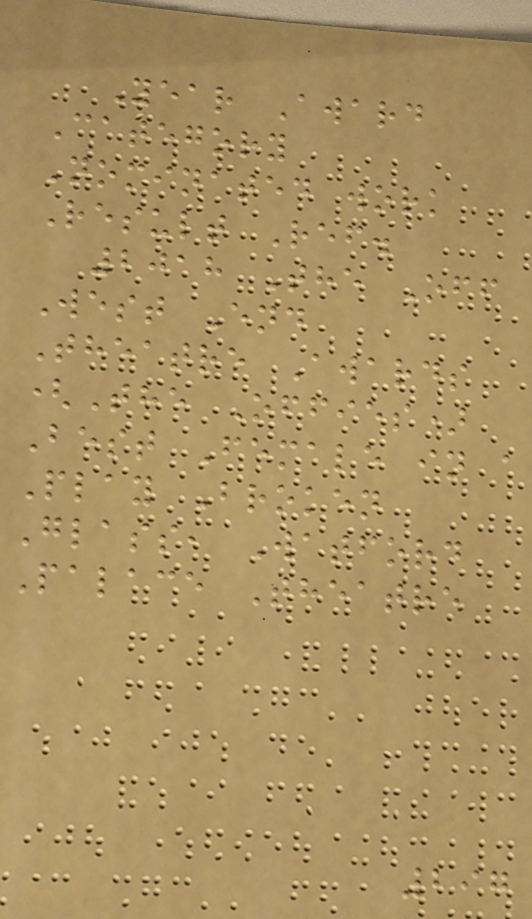Year Award
Category
Nominated work
Result Ref.
2018 The Off
West End
Theatre Awards
(The Offies)
Best Female in a
Play Broken
Glass, Watford
Palace Theatre
297
